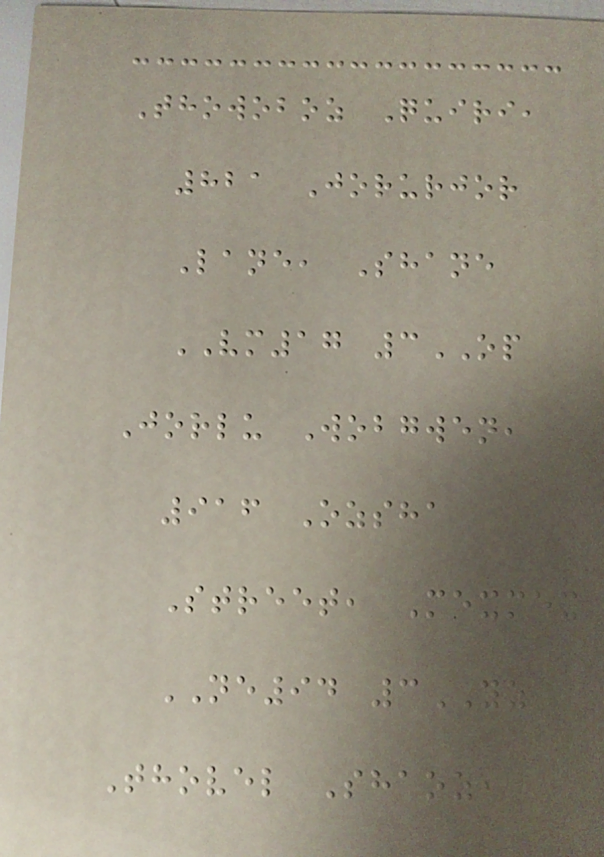Thowoboz Quiri,
821 Jorurjor
Lane, Shane
VM17 3OP
Jorlu Wobgwen,
916 Ozsha
Street, Mexmex
NE94 3YZ
Thovel Shaoz,
